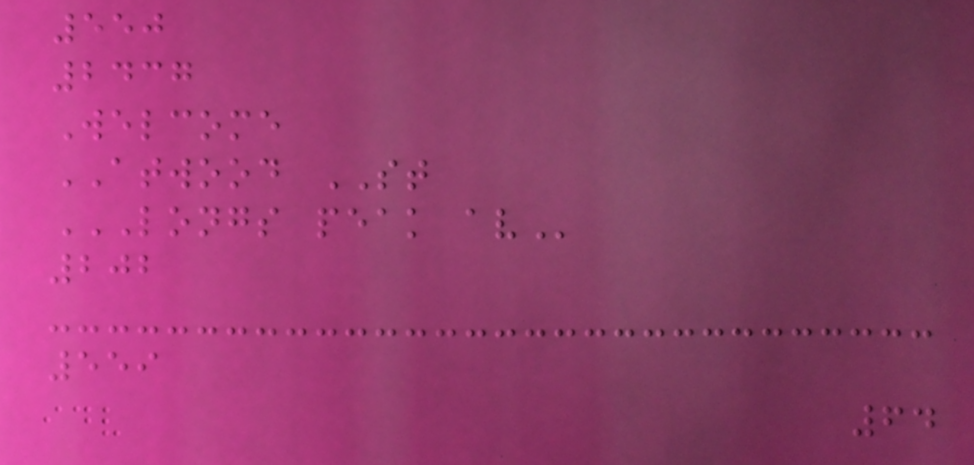550
2437
Welcome
ATWOOD ST
LONGS PEAK AV
202
559
64
